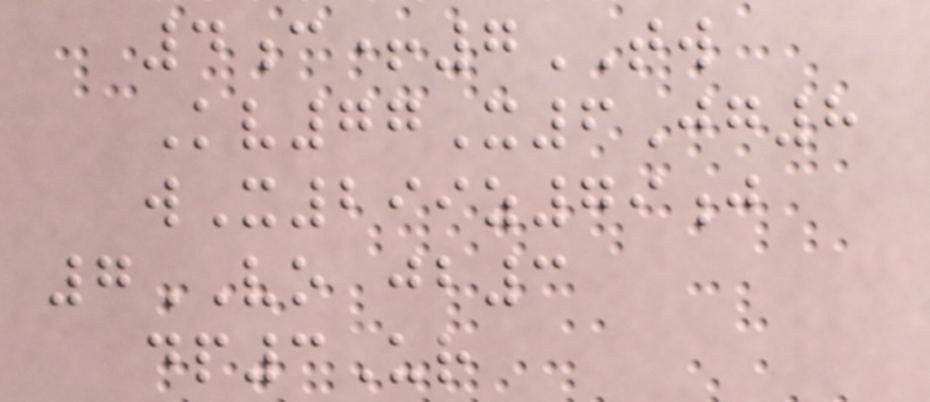4c+7TW
Kv77X6Jg8
wX299z79j
7VO jb3
dp3Ur
